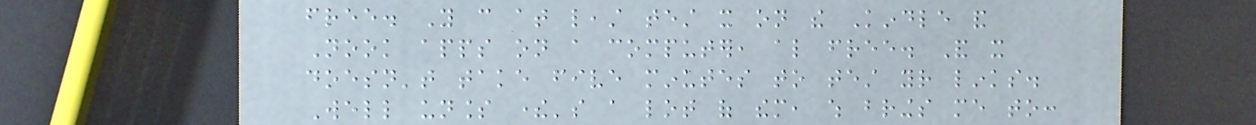free. You can at least test it on the Kindle and
Nook apps on a computer, also free. And it
doesn't take five minutes to test your links.
Well unless there's a lot of them, which brings me to:
